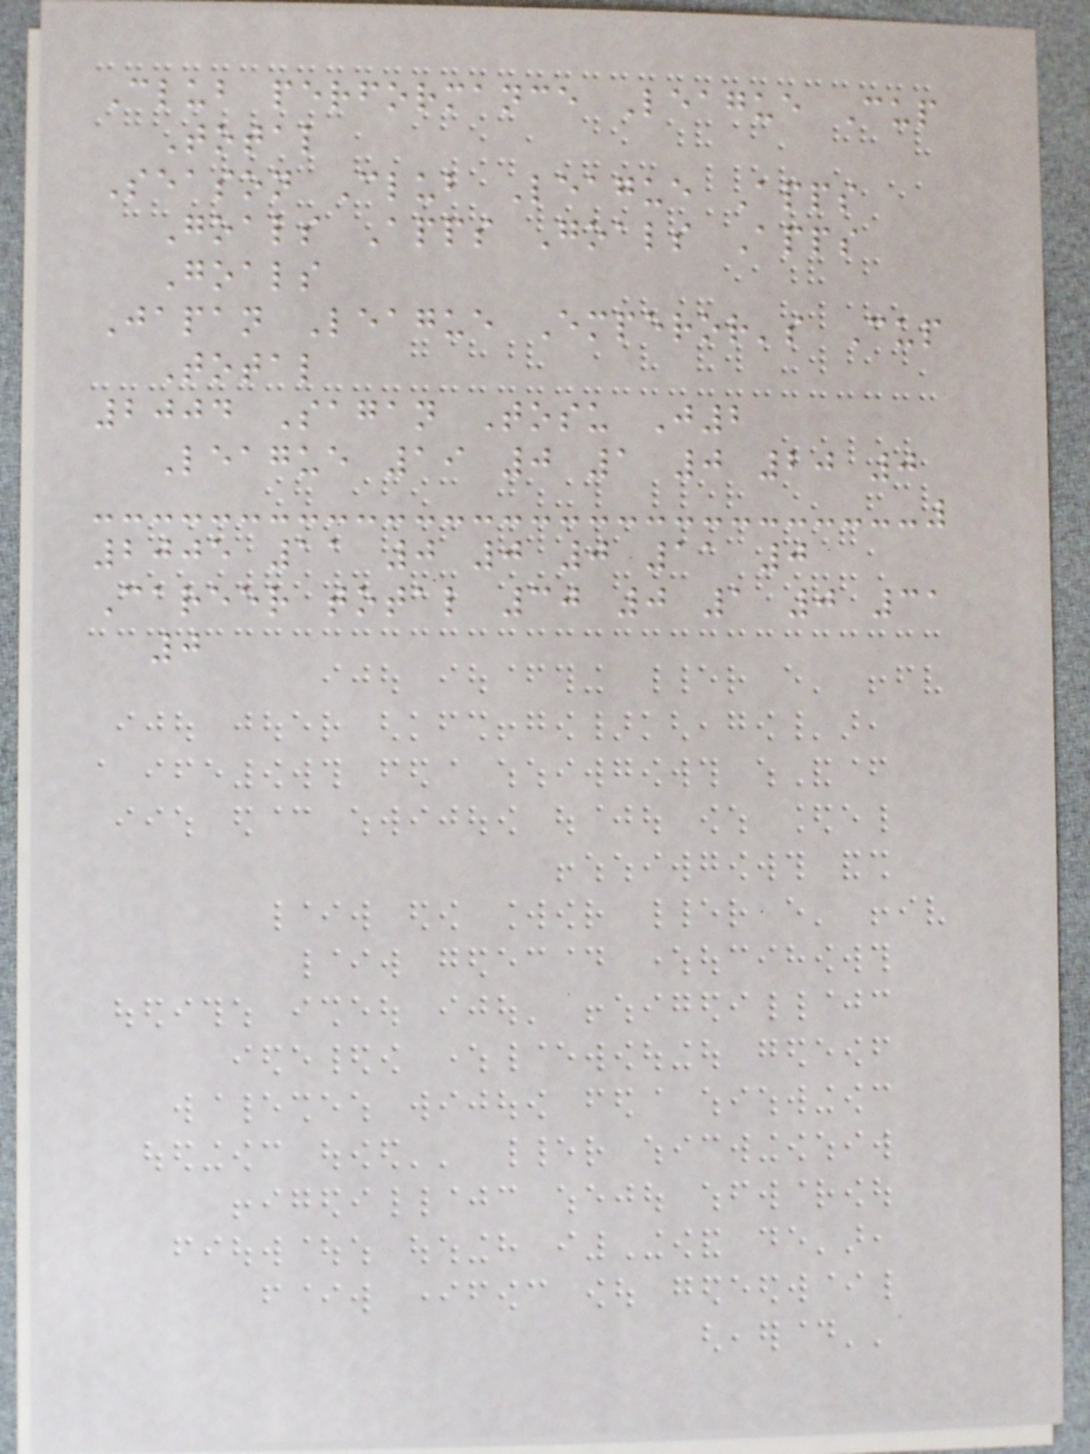Club performance League Cup
Total
Season Club League Apps
Goals Apps Goals Apps
Goals
Japan League Emperor's Cup
Total
2004 Sagan Tosu J2
League 19 0 1 0 20 0
2005 11 0 0 0 11 0
Career total 30 0 1 0 31
0
